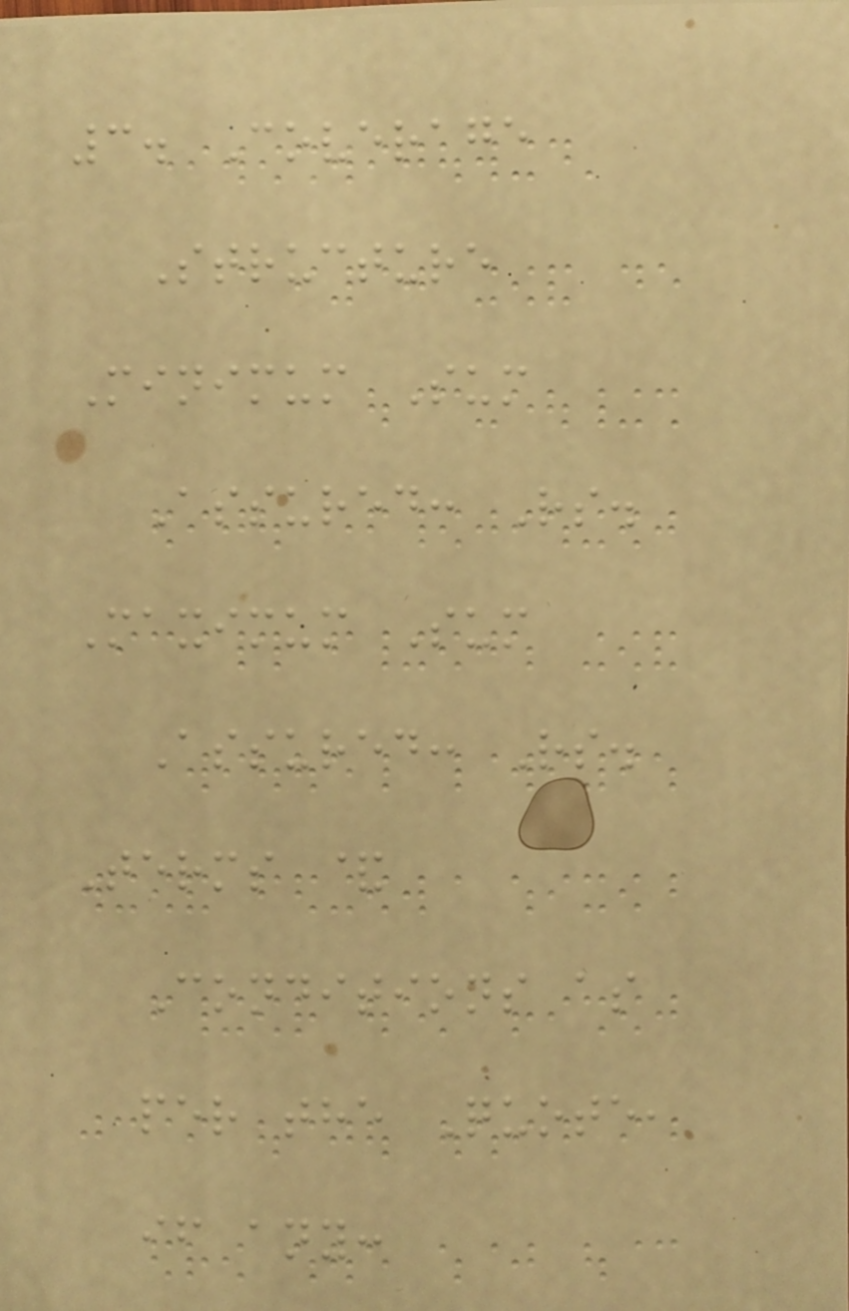3. Coverage
Structure
Minimum Sum
Assured: Rs.
Maximum Sum
Assured: Rs.
Terms &
Conditions as
per the Quote,
if any:
